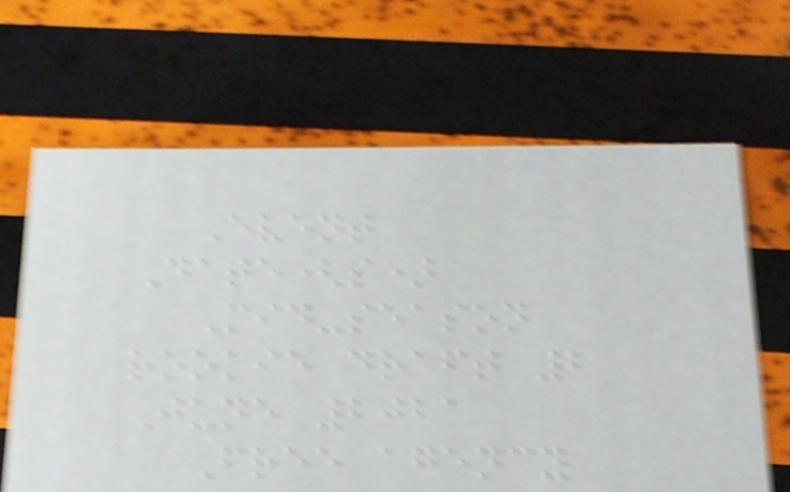Event
Date(s)
Mid-season
rookie draft 2
June 2021
Free agency
